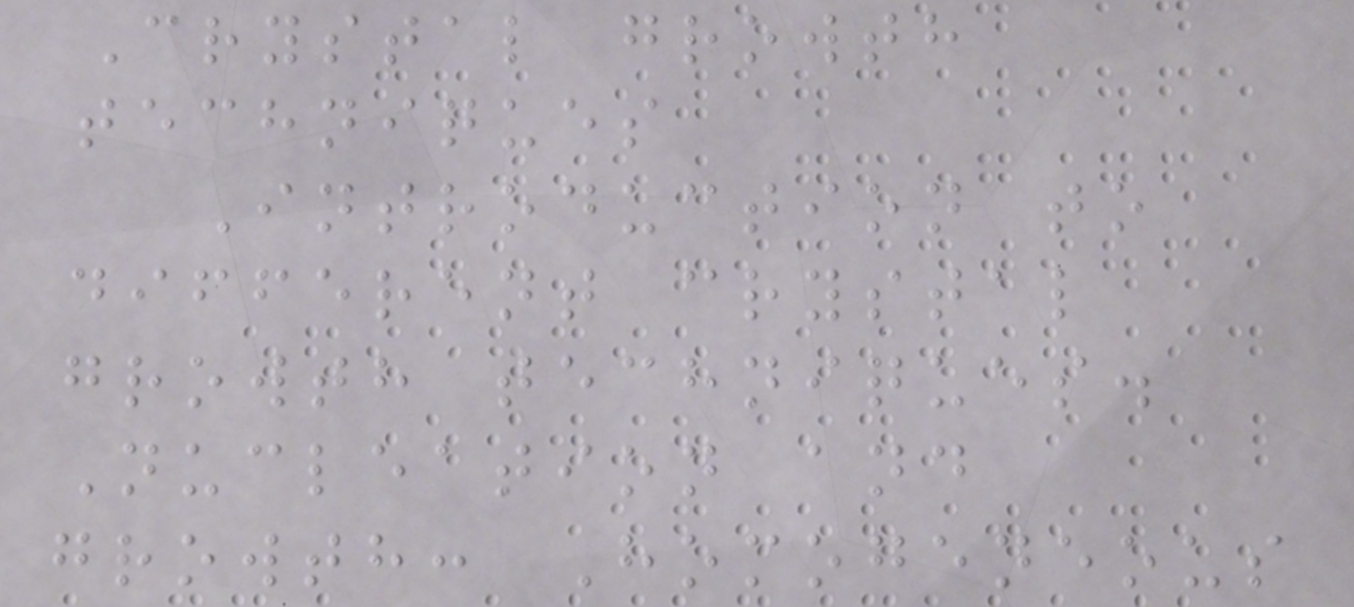Crystal growth
techniques
Introduction to
different crystal
growth techniques.
Nucleation and
growth: Homogeneous
